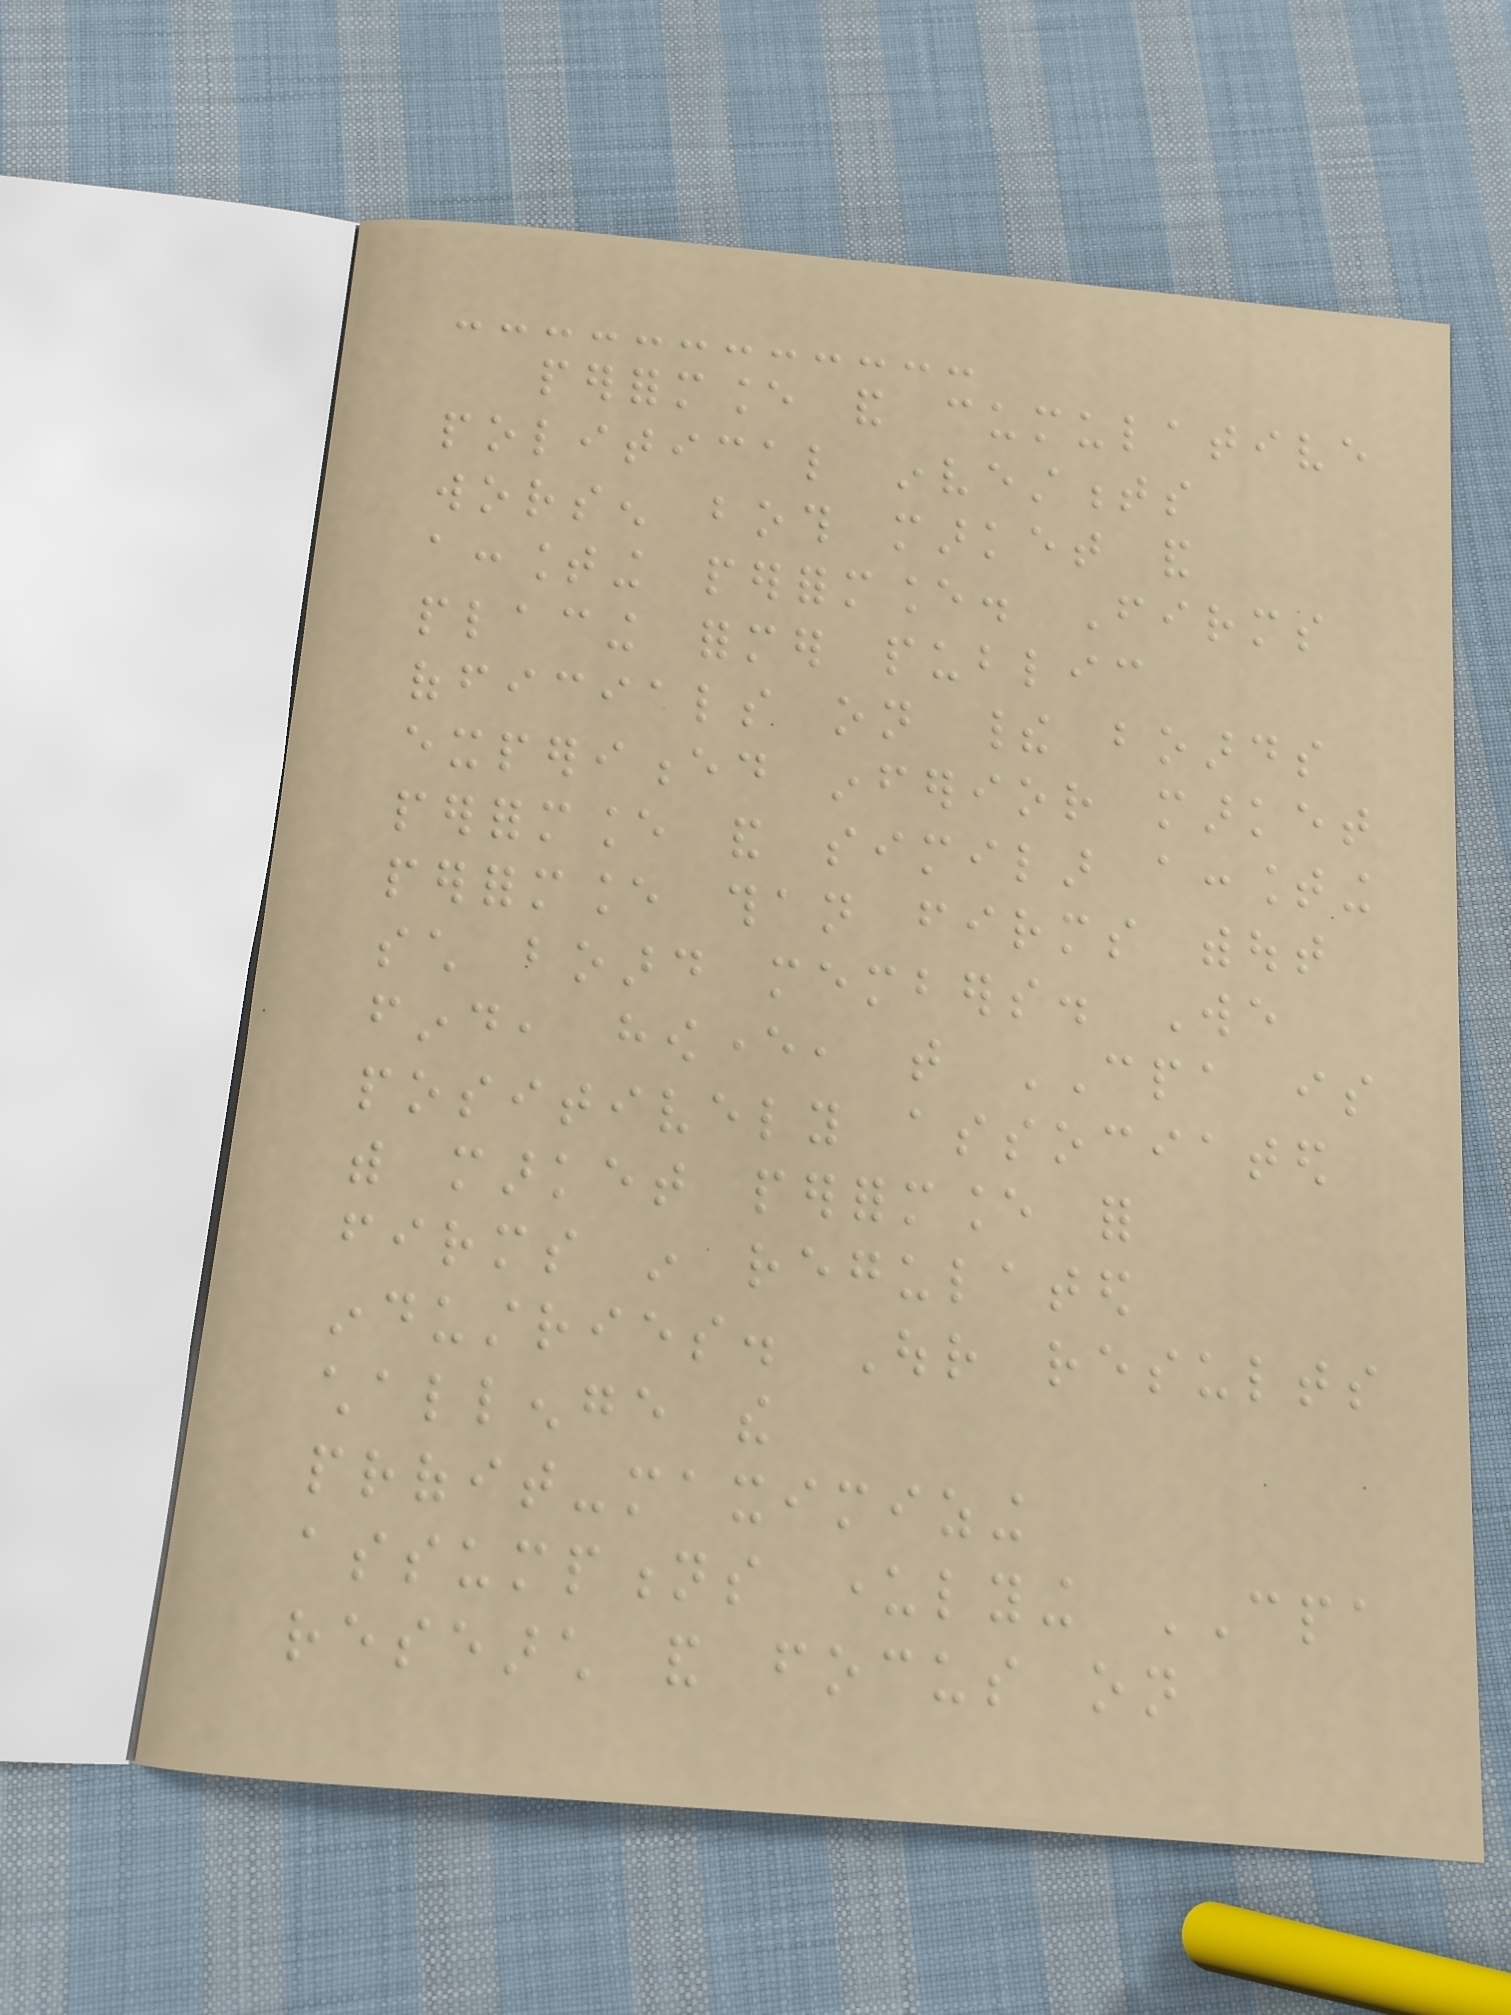performance and cumulative
political investments
worsen both market and
accounting performance. Firms
placing former public
officials on their boards
experienced inferior market
performance and similar accounting
performance than firms without
such board members. We
find, however, that CPA is
positively associated
with market performance for
firms in regulated
industries. Our results
challenge the
profit-maximizing
assumptions underlying CPA
research and focus on
